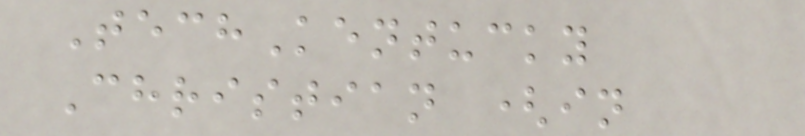TechKentucky
Christian (in
